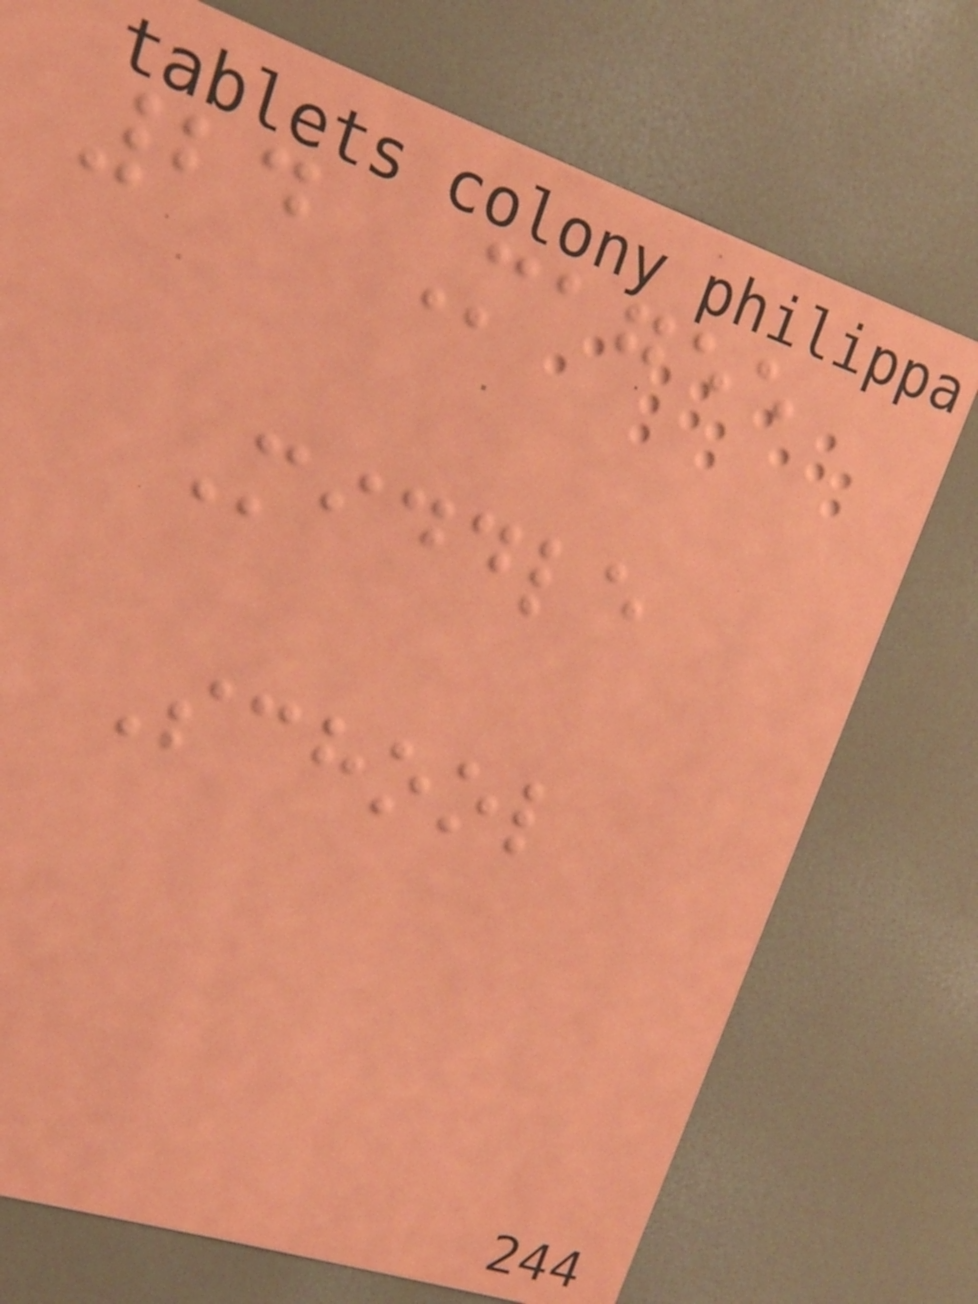24 Magee
Middle
School
